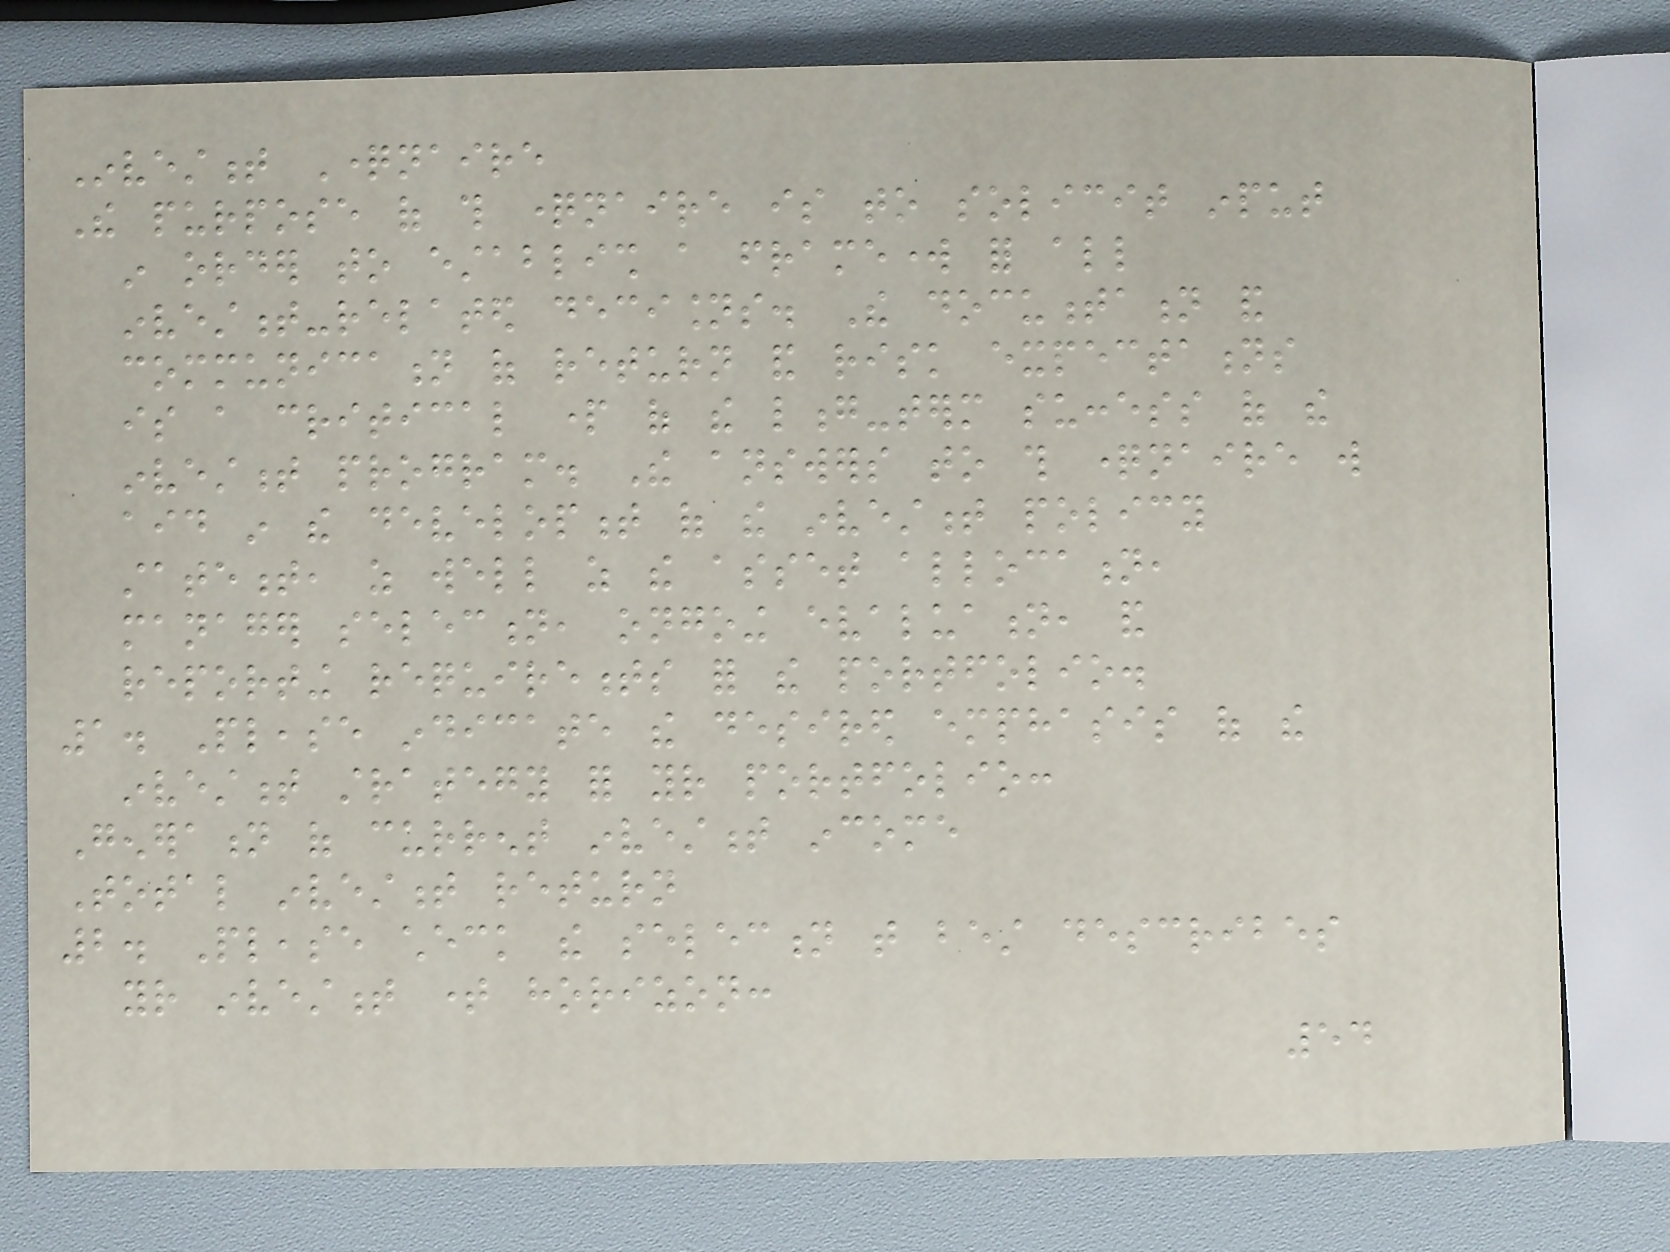Investment Questionnaire
The purpose of this questionnaire is to solicit input
in order to establish a framework for all
investment-related decisions. The documentation and
communication of return and risk expectations
is a critical part of the long-term success of the
investment program. The answers to this questionnaire will
aid in the development of the investment policy
statement, as well as the asset allocation,
manager selection, ongoing evaluation, and
reporting requirements for the portfolio.
1. Please indicate the desired emphasis of the
investment strategy for your portfolio:
Generation of current investment income
Total investment return
2. Please check the selection that best describes
your investment time horizon:
54
